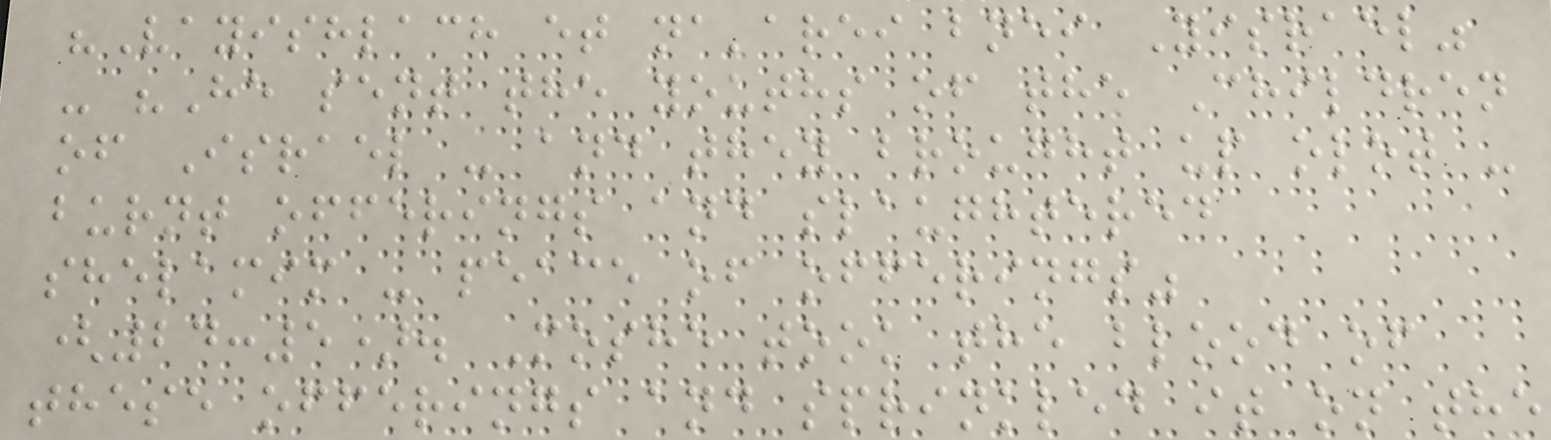"Vayishlach et na'arei bnei Yisrael"
- "He sent the youths of the Children
of Israel - and they brought up olot -
burnt offerings and slaughtered
shelamim - peace of offerings"
(24:5). Moshe took the blood of
these offerings and sprinkled it on the
